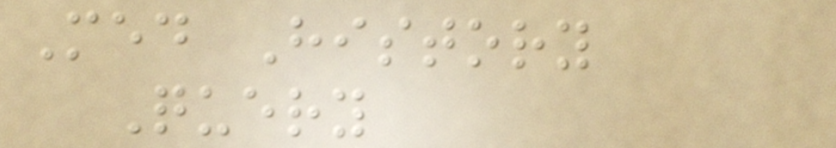Med History
Query
